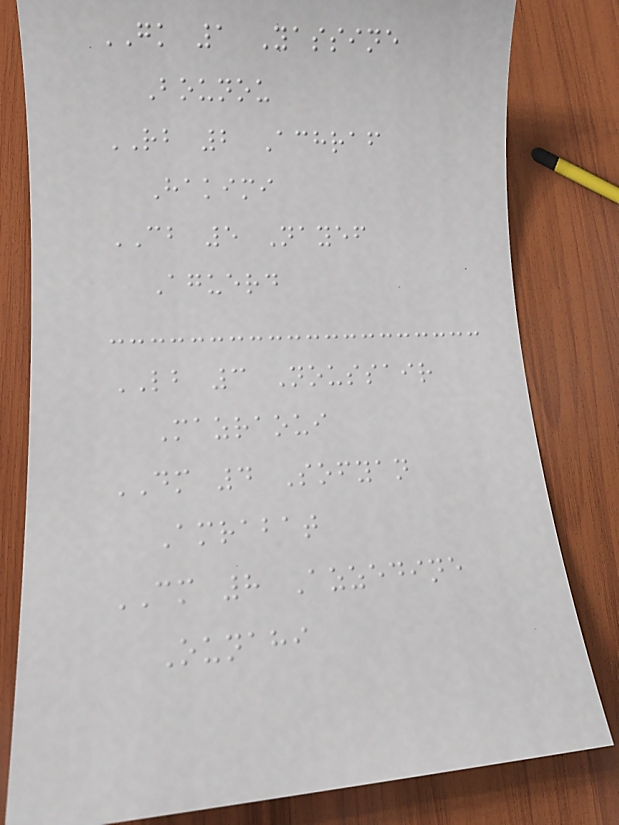GK 1 Yassine
Bounou
RB 2 Achraf
Hakimi
CB 5 Nayef
Aguerd
LB 3 Noussair
Mazraoui
DM 4 Sofyan
Amrabat
CM 8 Azzedine
Ounahi
